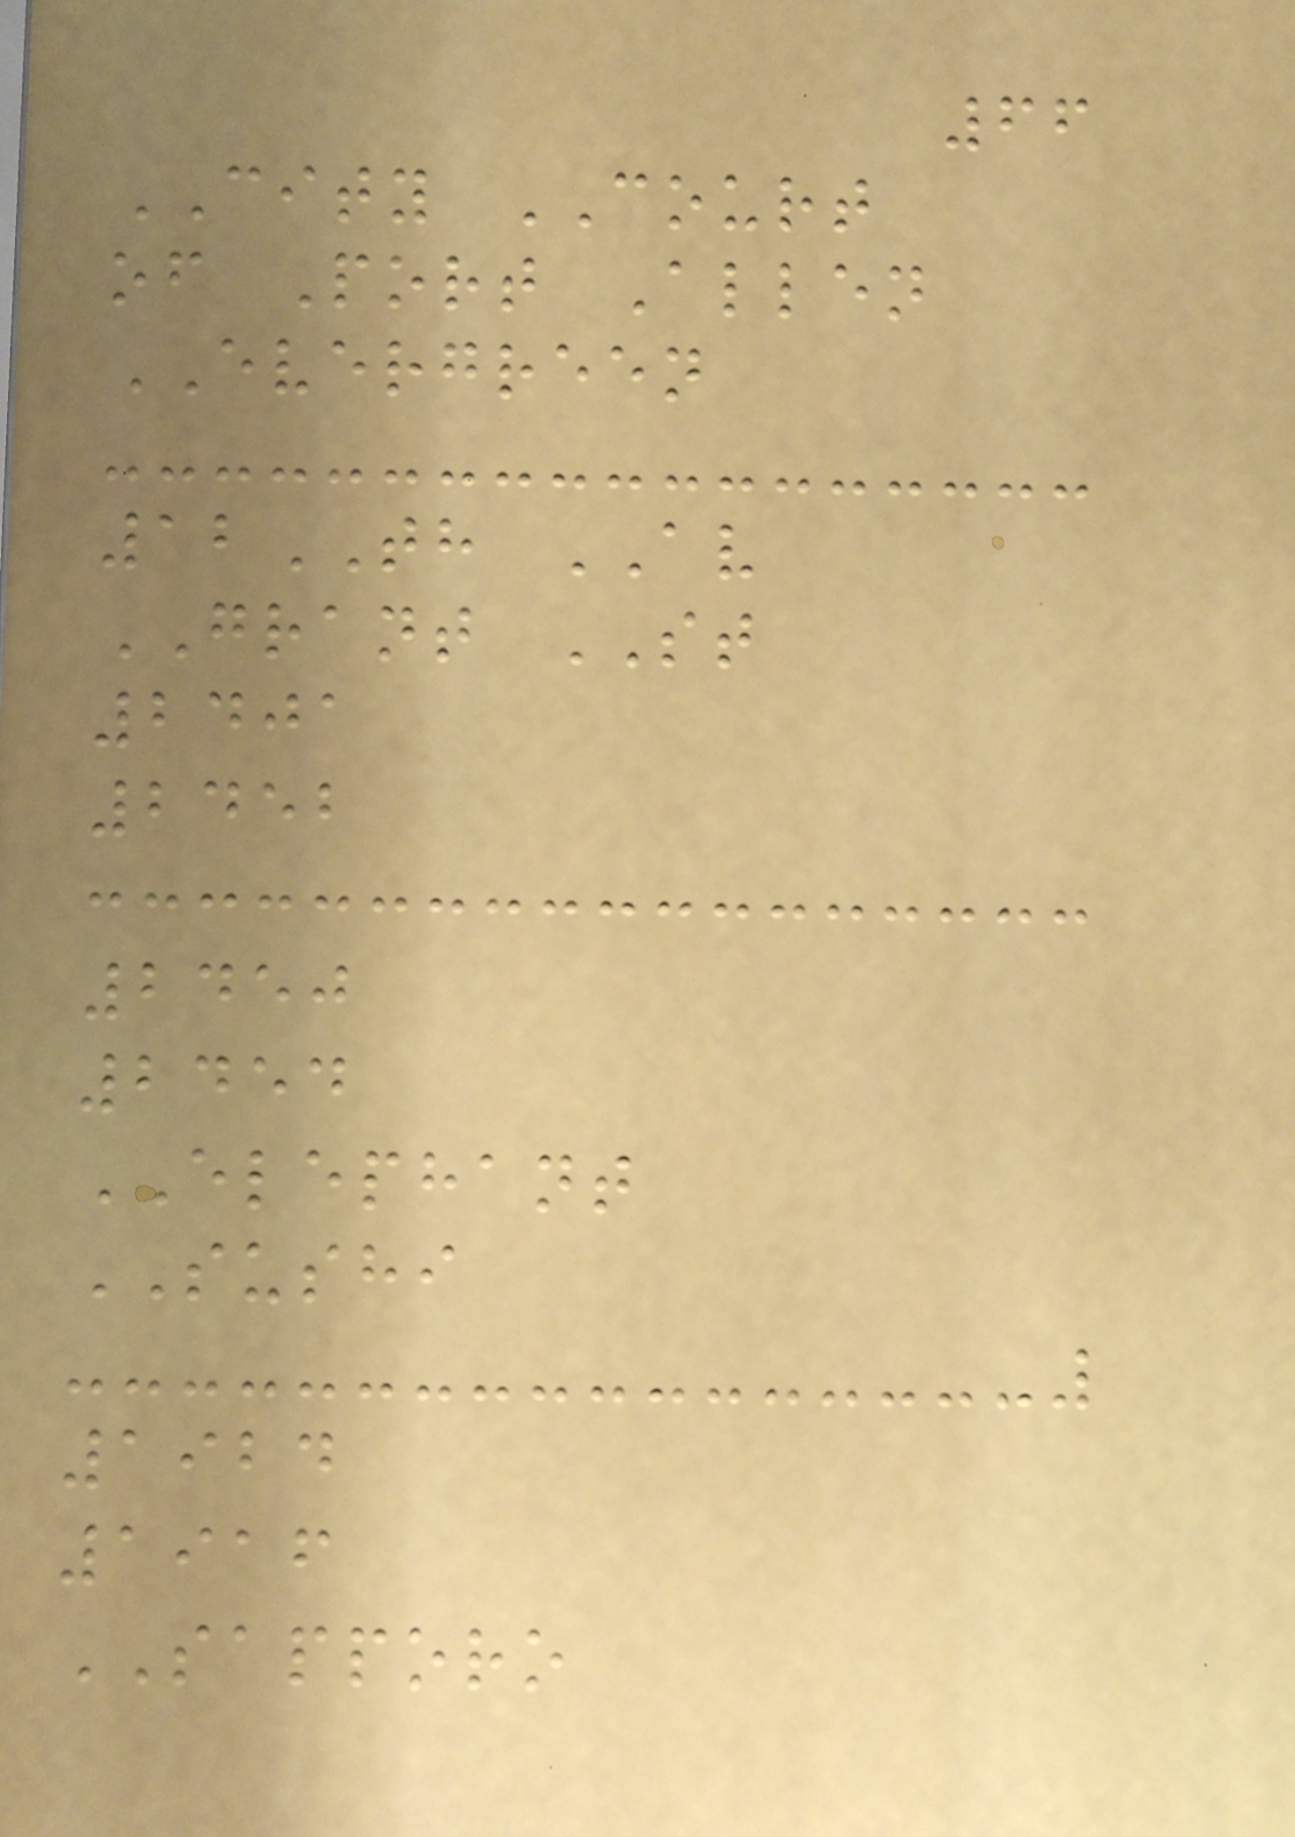66
CITY COURT
of Port Allen
EVERGREEN
12TH AV
GRANT ST
2401
2452
2450
2454
ELEPHANT
SUSHI
1924
1916
SAPPORO
